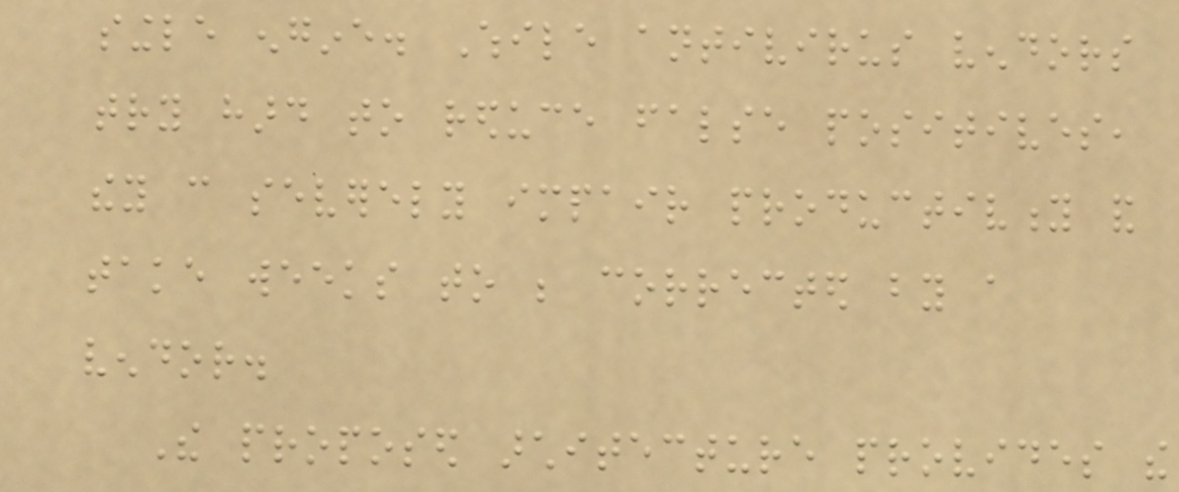single engine. While antivirus vendors
try hard to reduce false positives,
they can severely impair productivity and
take weeks to be corrected by a
vendor.
The proposed architecture provides the
